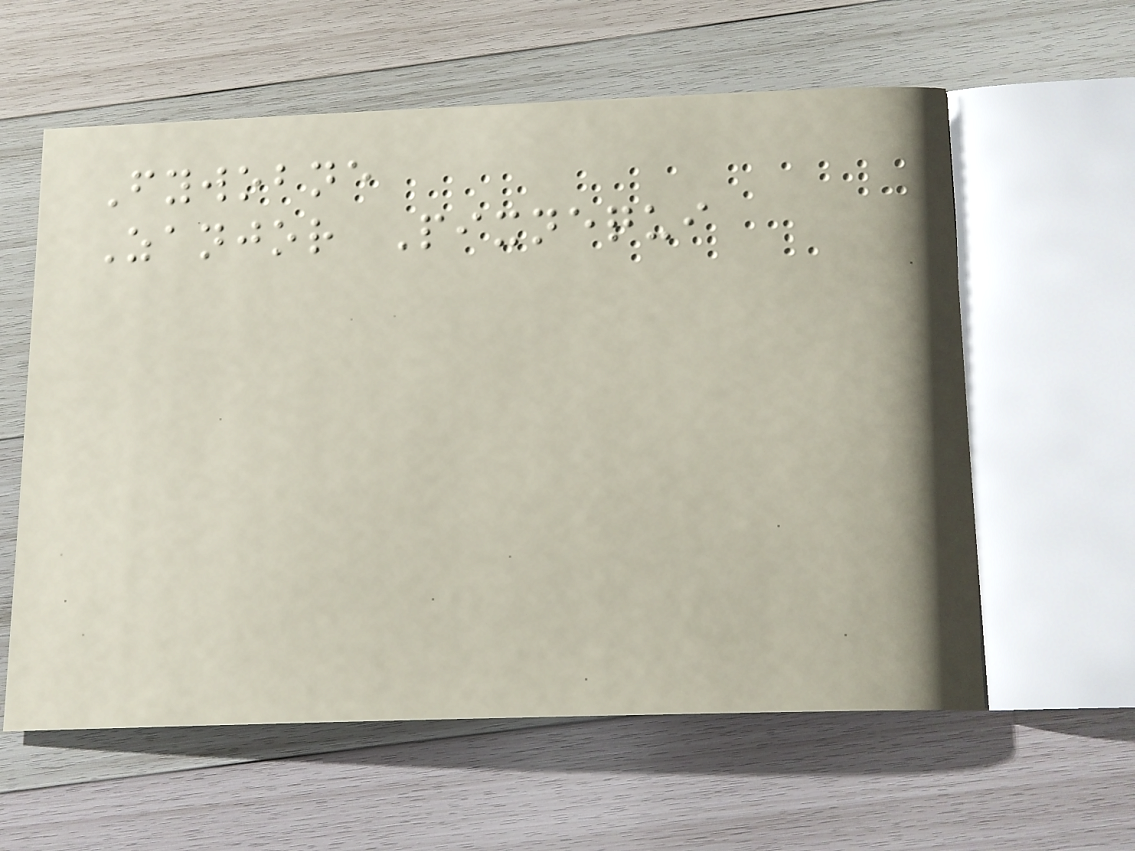Fywobne
Zanjor Pixnequi
